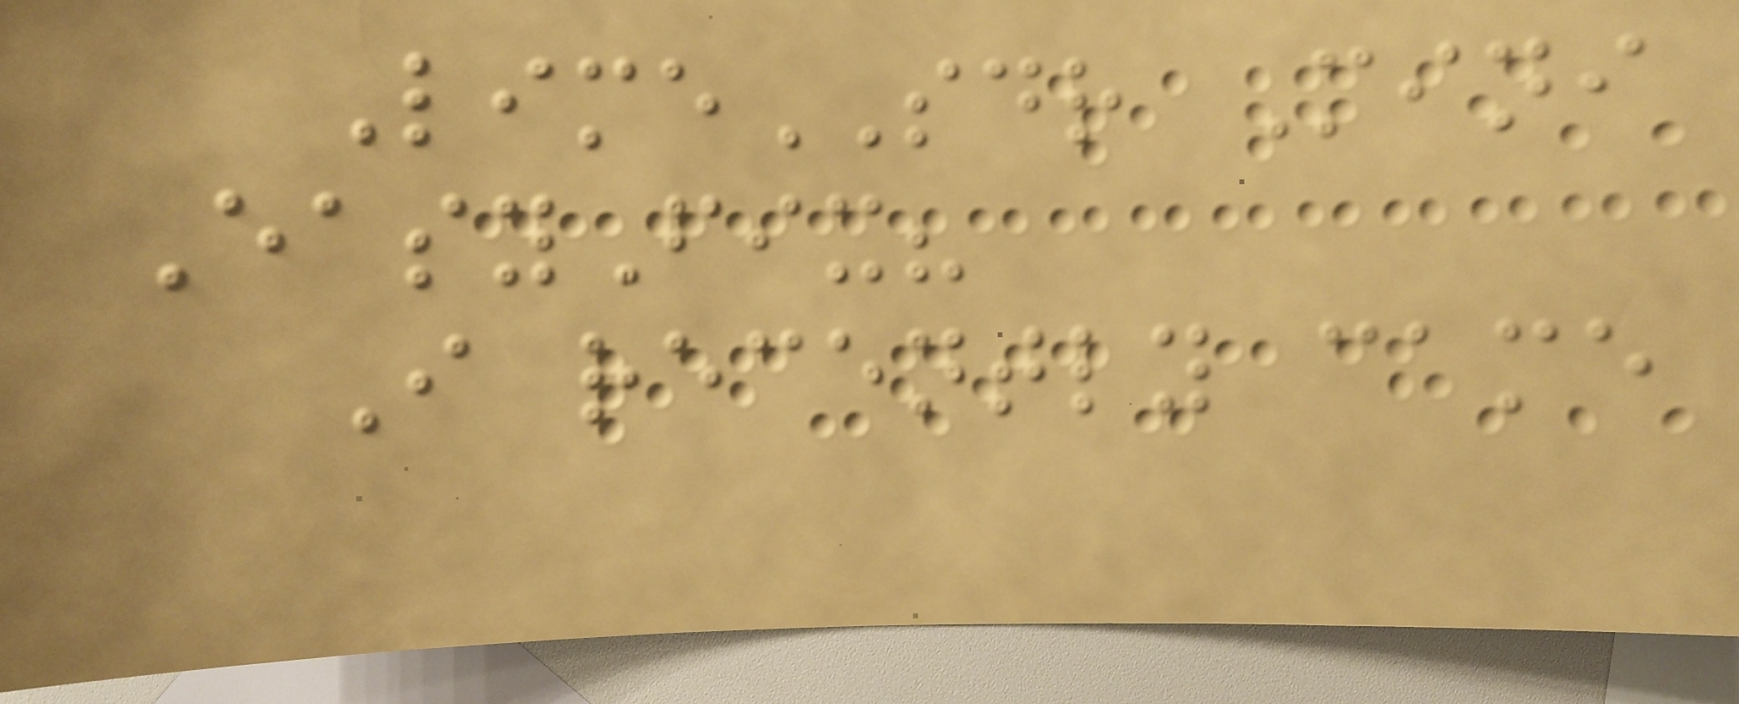LimeSDR Mini
EasyFix?
I recently came
